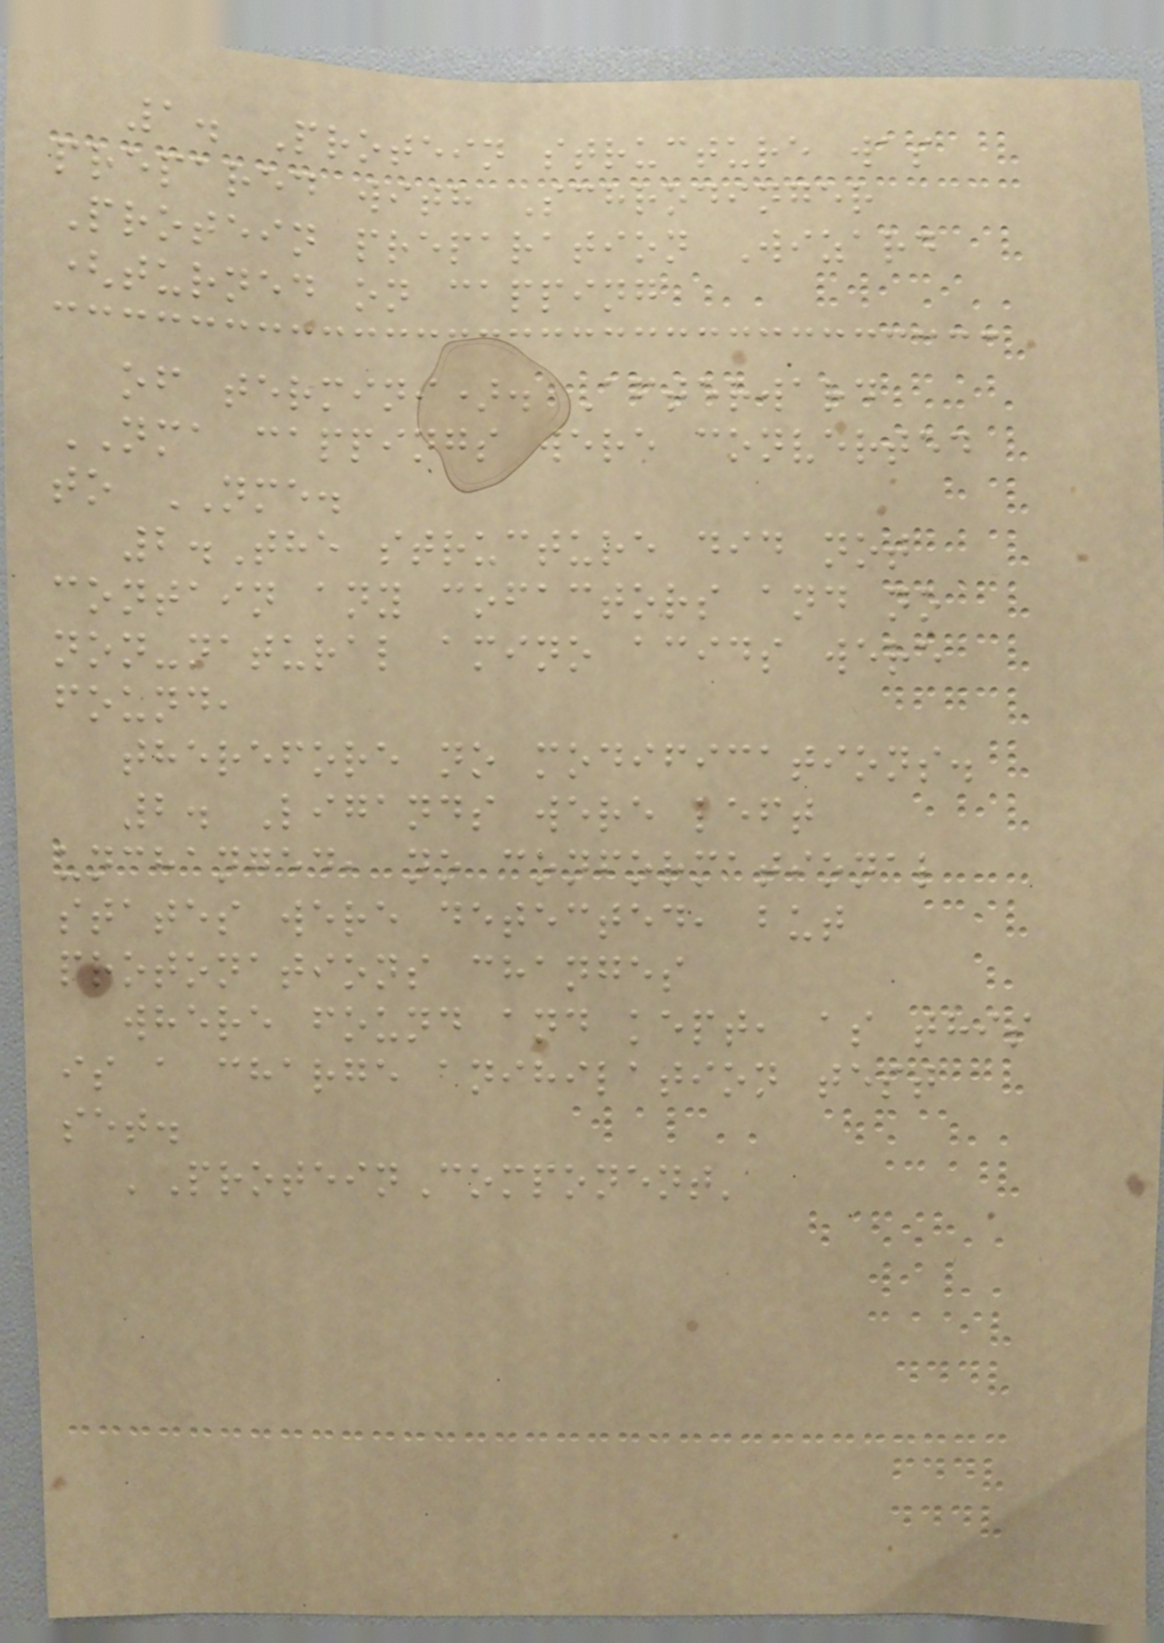1. Protein structure was
prepared with Schrodinger
Protein preparation Wizard
(turned on capping
of termini). Afterward
NMA cappings were converted
to NME.
2.The structure did not
contain any cofactors and no
non-natural amino acids were
found,
therefore no modifications.
2. Ligands were left
unchanged, no conformational
states were detected, but
protonations changes
where found and kept, as this
is a charge anihilation test
set.
'ProteinComponent'
